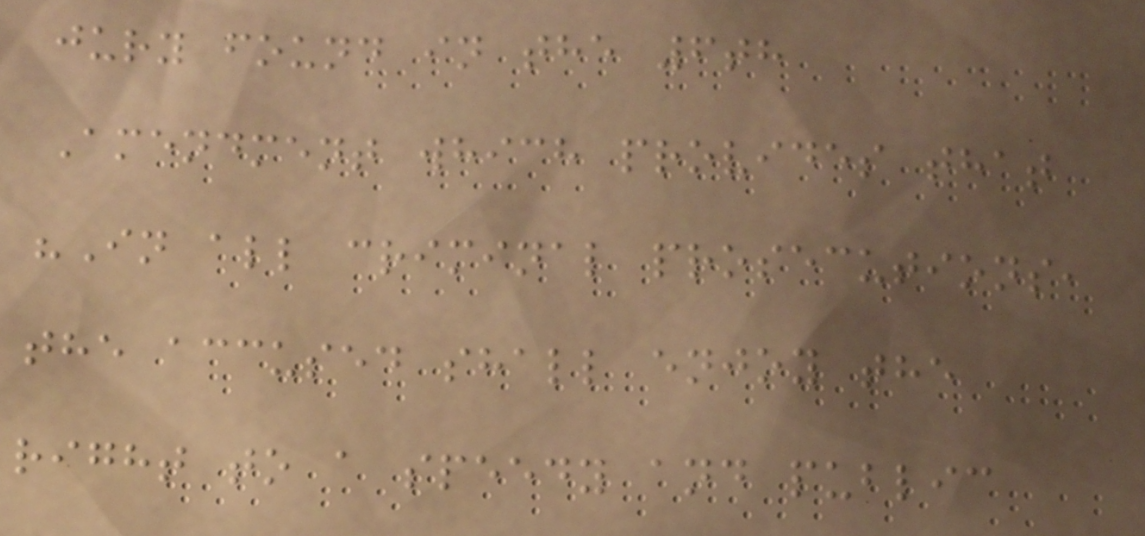jury found in the 6th
Amendment which provides that
"In all criminal prosecutions,
the accused shall enjoy the
right to a speedy and public
